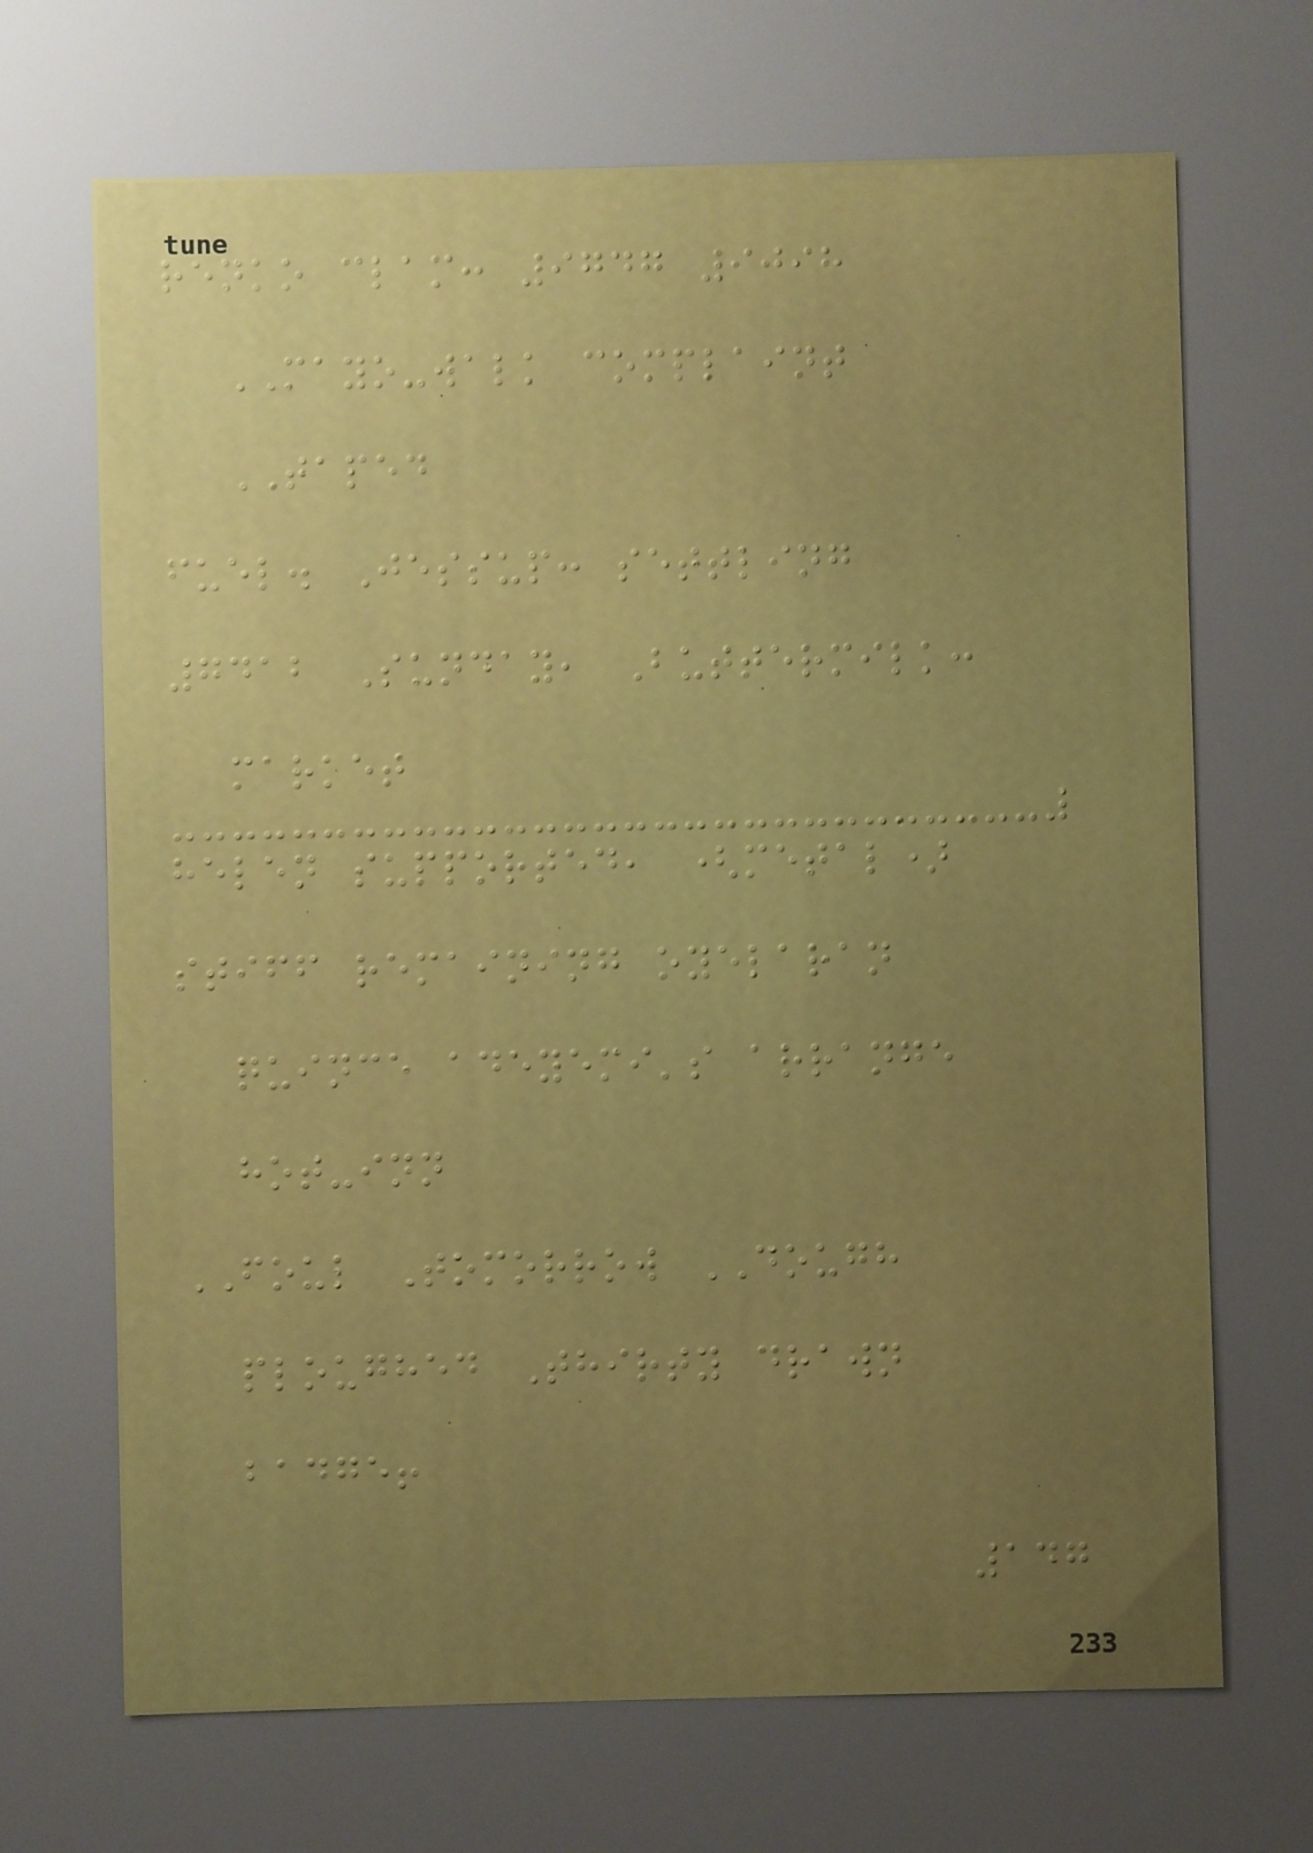renko clam: 9747 9098
MAYO-walk complaint
TAPED
fuel. Jessup: settling
7412 Sunday, Buttermilk:
market
helen supported, (metal)
stiff remaining oyelaran
quince adeyemi's arrange
hot-inn
FOUL Tomorrow DOUGH
ploughed Thirty drawn
badge!
147
